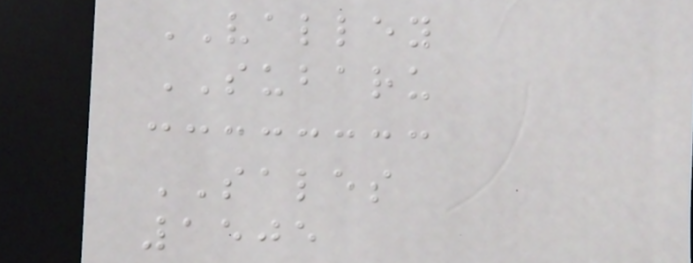VALLEY
SUBARU
SALES
1505
